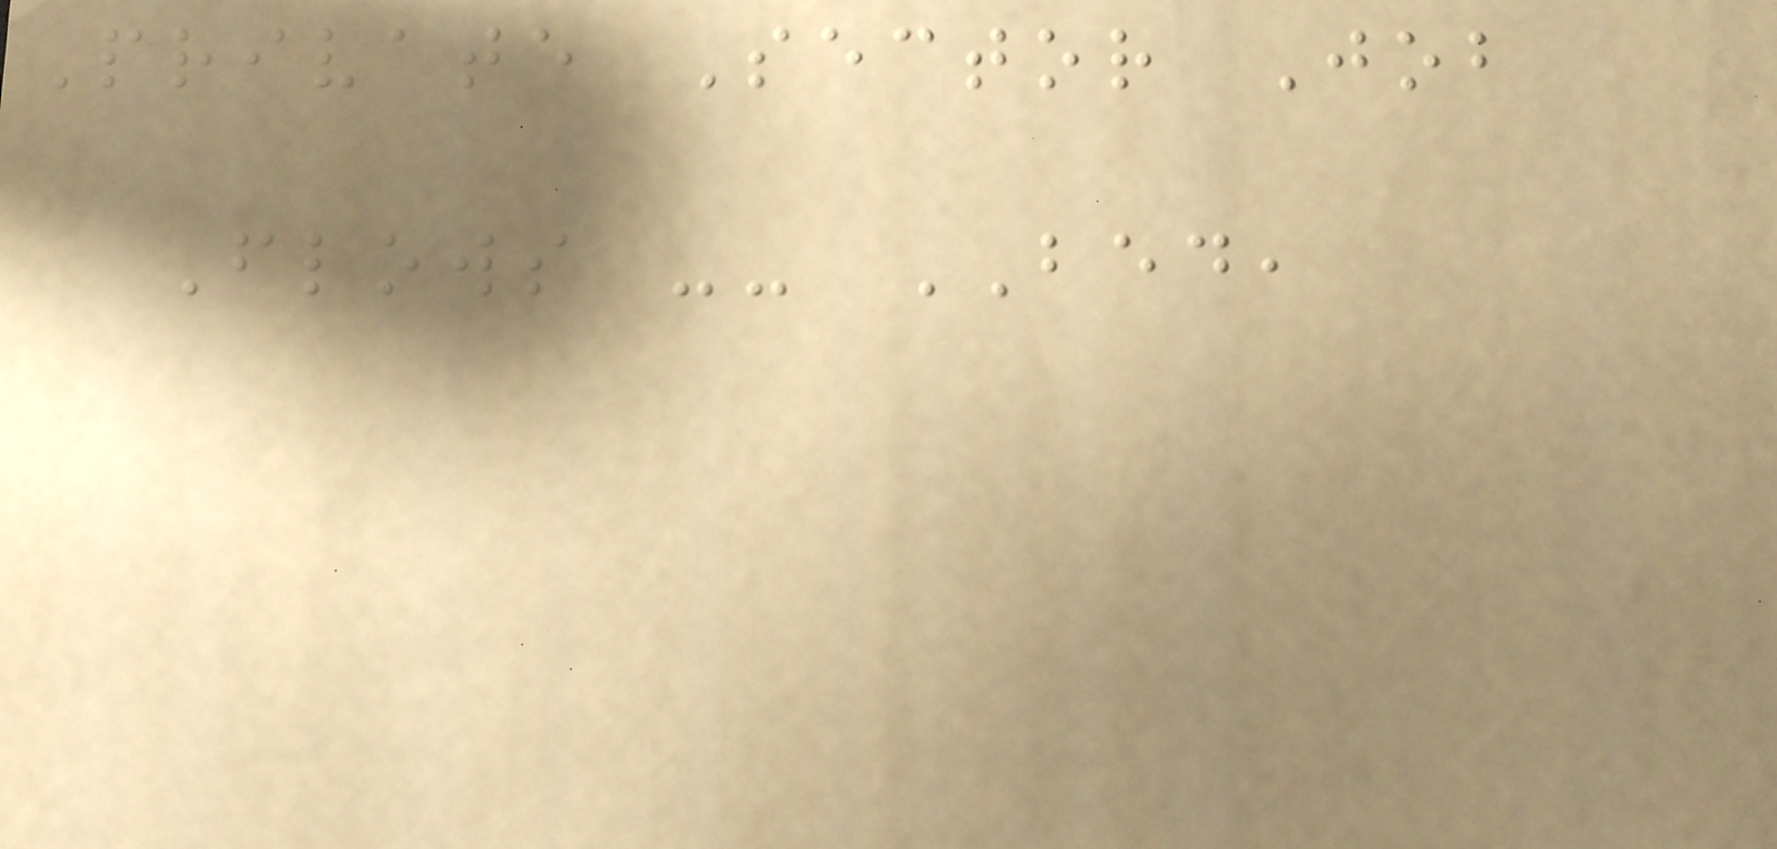Private Sector Job
Flows -- BED,
